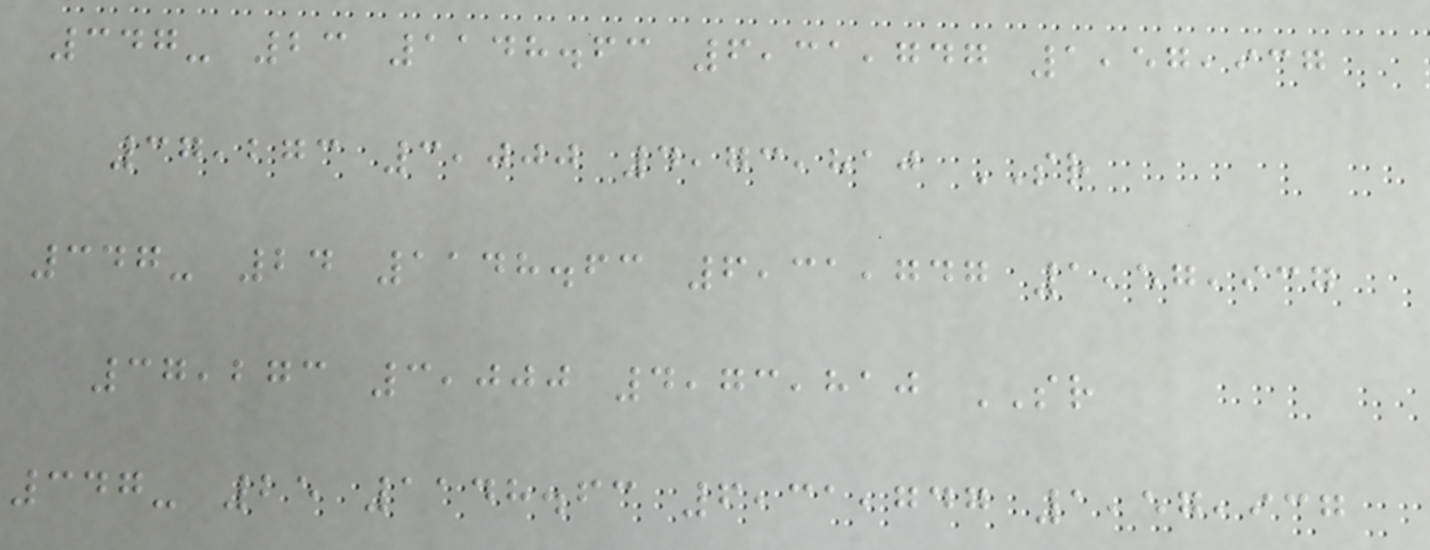347- 23 1148.63 6,31,747 1,57,937
37,273 3,000 4,73,810 SR
347- 24 1148.63 6,31,747 1,57,937
37,273 3,000 4,73,810 SR
347- 25 1148.63 6,31,747 1,57,937
